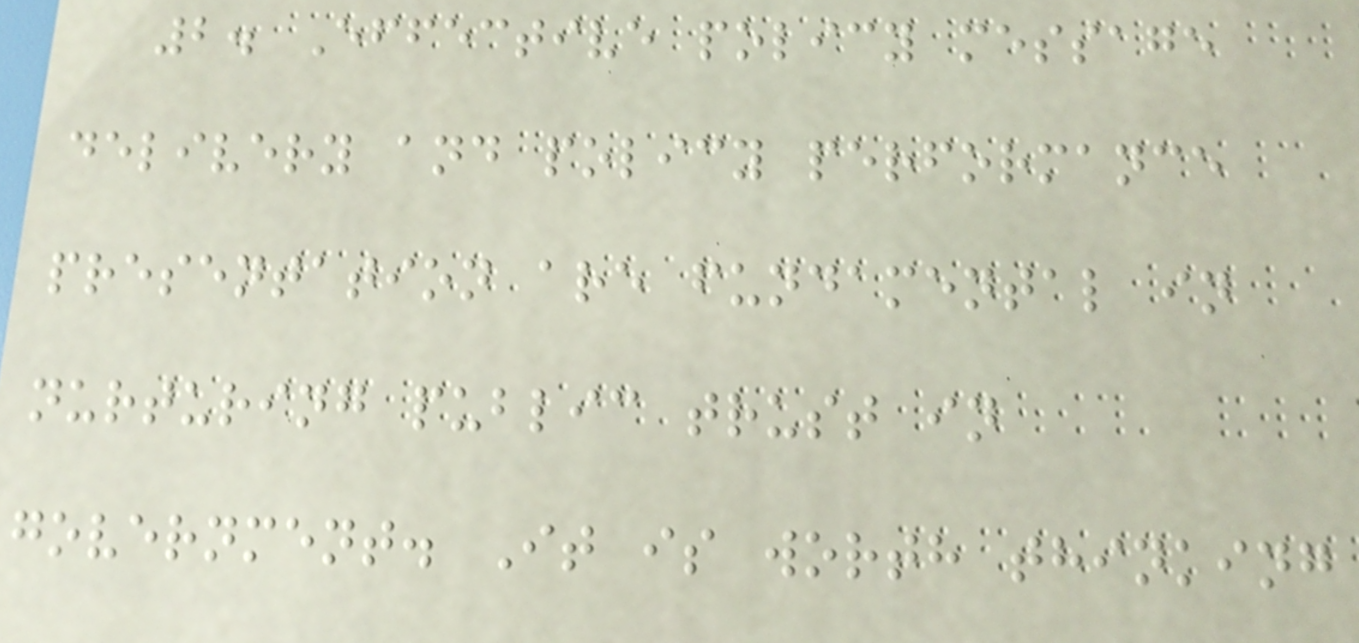2. Effective policy message
delivery and policy performance
presentation are fundamental in
nurturing public trust in
government. It is worth thinking
